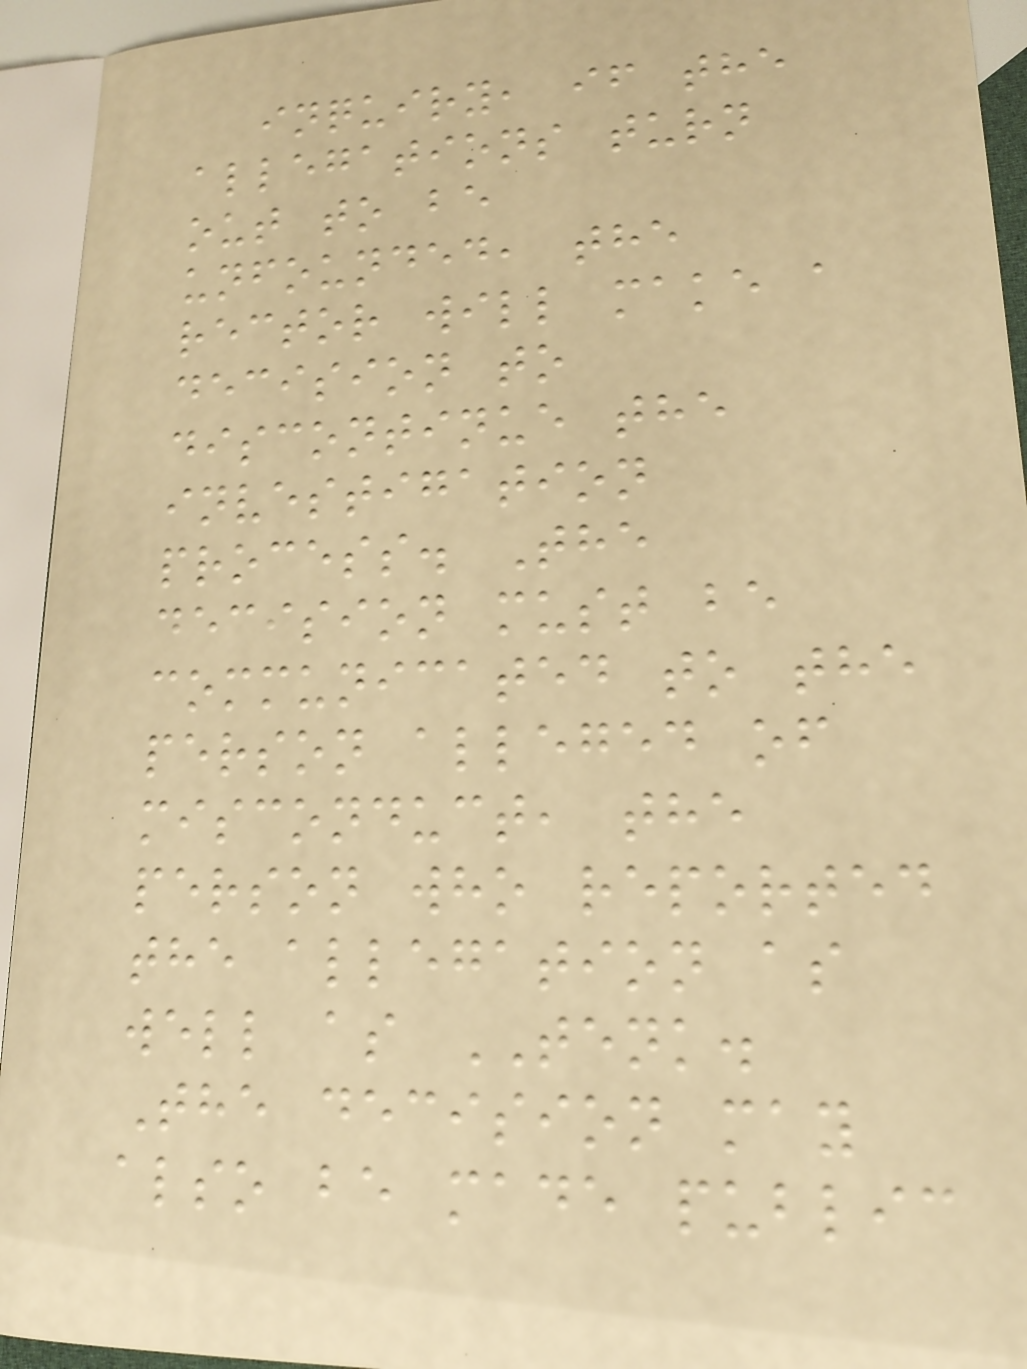inquiry, if the
allegations turn
out to be
unfounded, the
rector will make a
decision to
discontinue the
investigation
process. The
decision must be
communicated to the
person alleged of
misconduct, the
person who reported
the allegation as
well as TENK.
The decision may
also be made public
